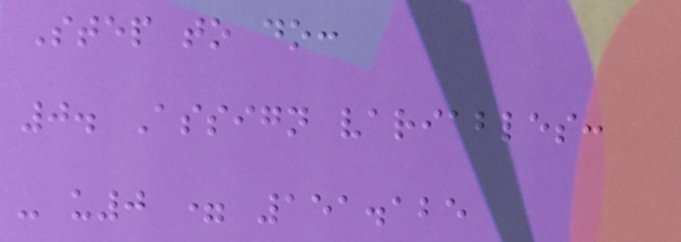Step to do:
0. Assign variables:
- u0 = 151.125
